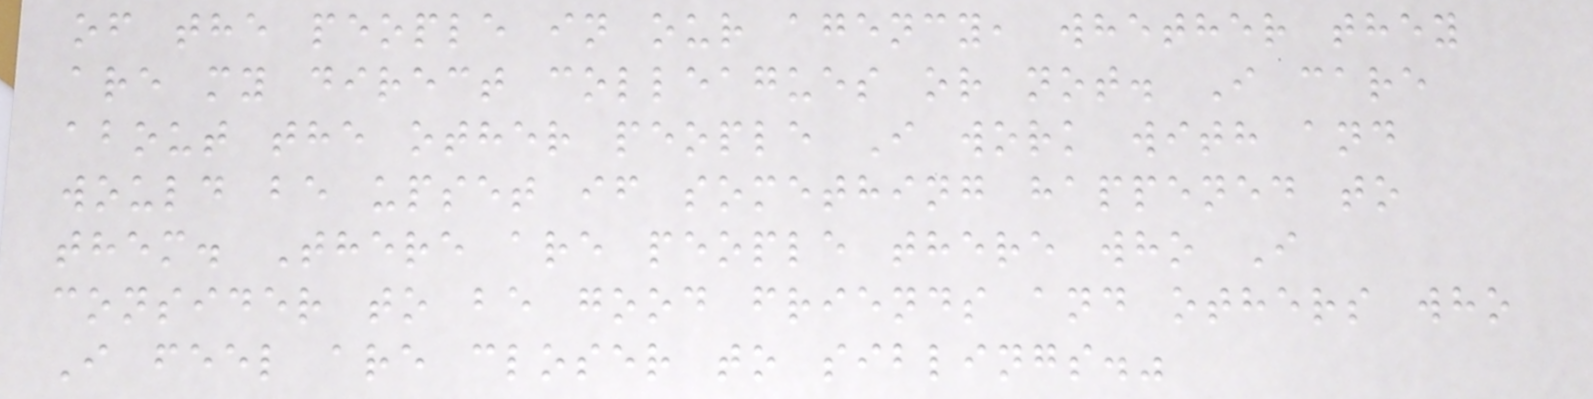of the people in our agency, whether they
are my direct colleagues or not. I care
about the other people I work with and
would be upset if something happened to
them. There are people there who I
consider to be good friends and others who
I feel are closer to siblings."
